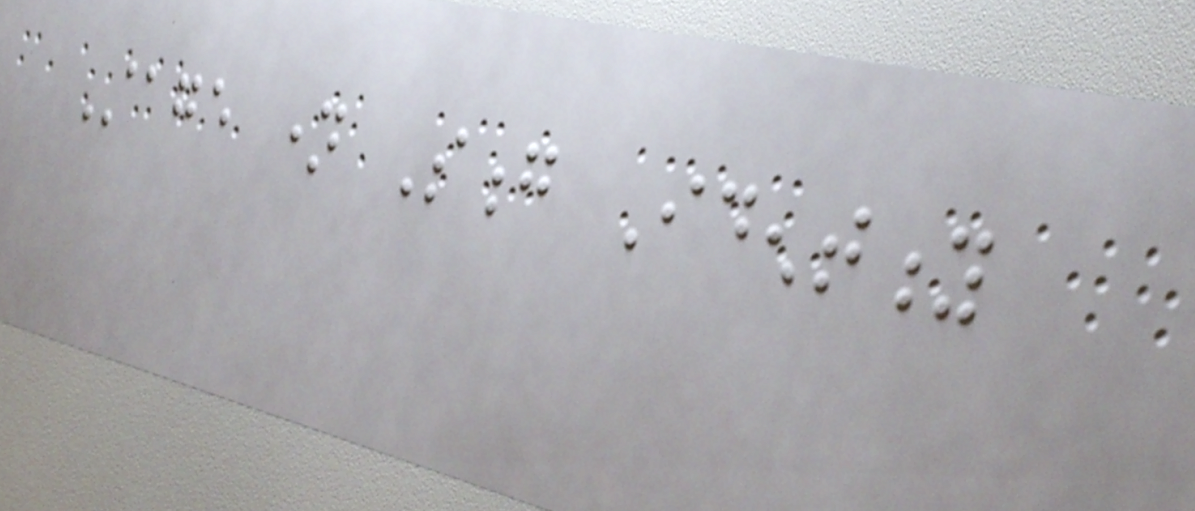Stage name Song Identity
